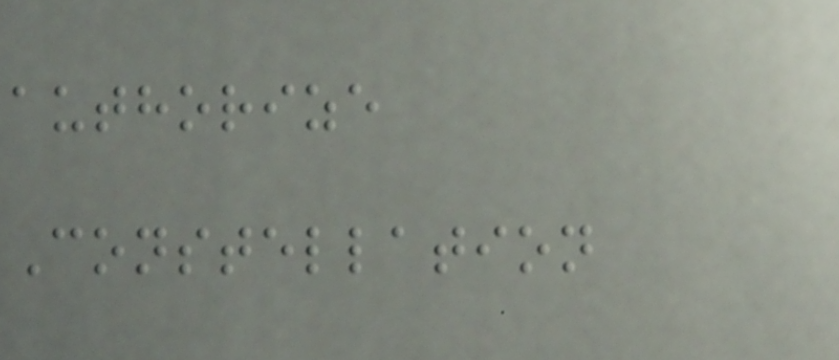authorize
Constellation
